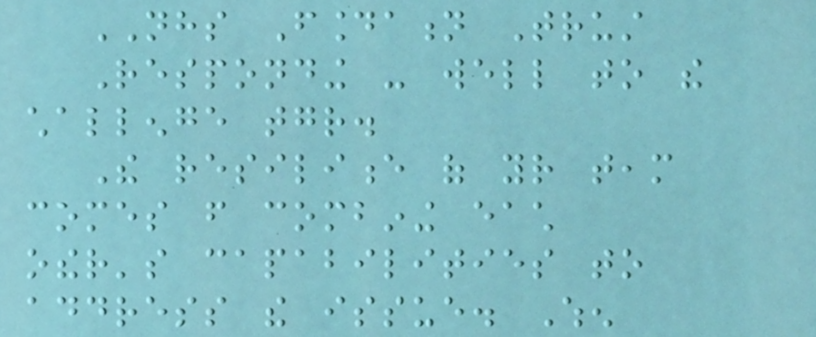NHS Foundation Trust
Responding - well to the
challenge together.
The resilience of your team
comes from combining each
other's capabilities to
address the issue. When
